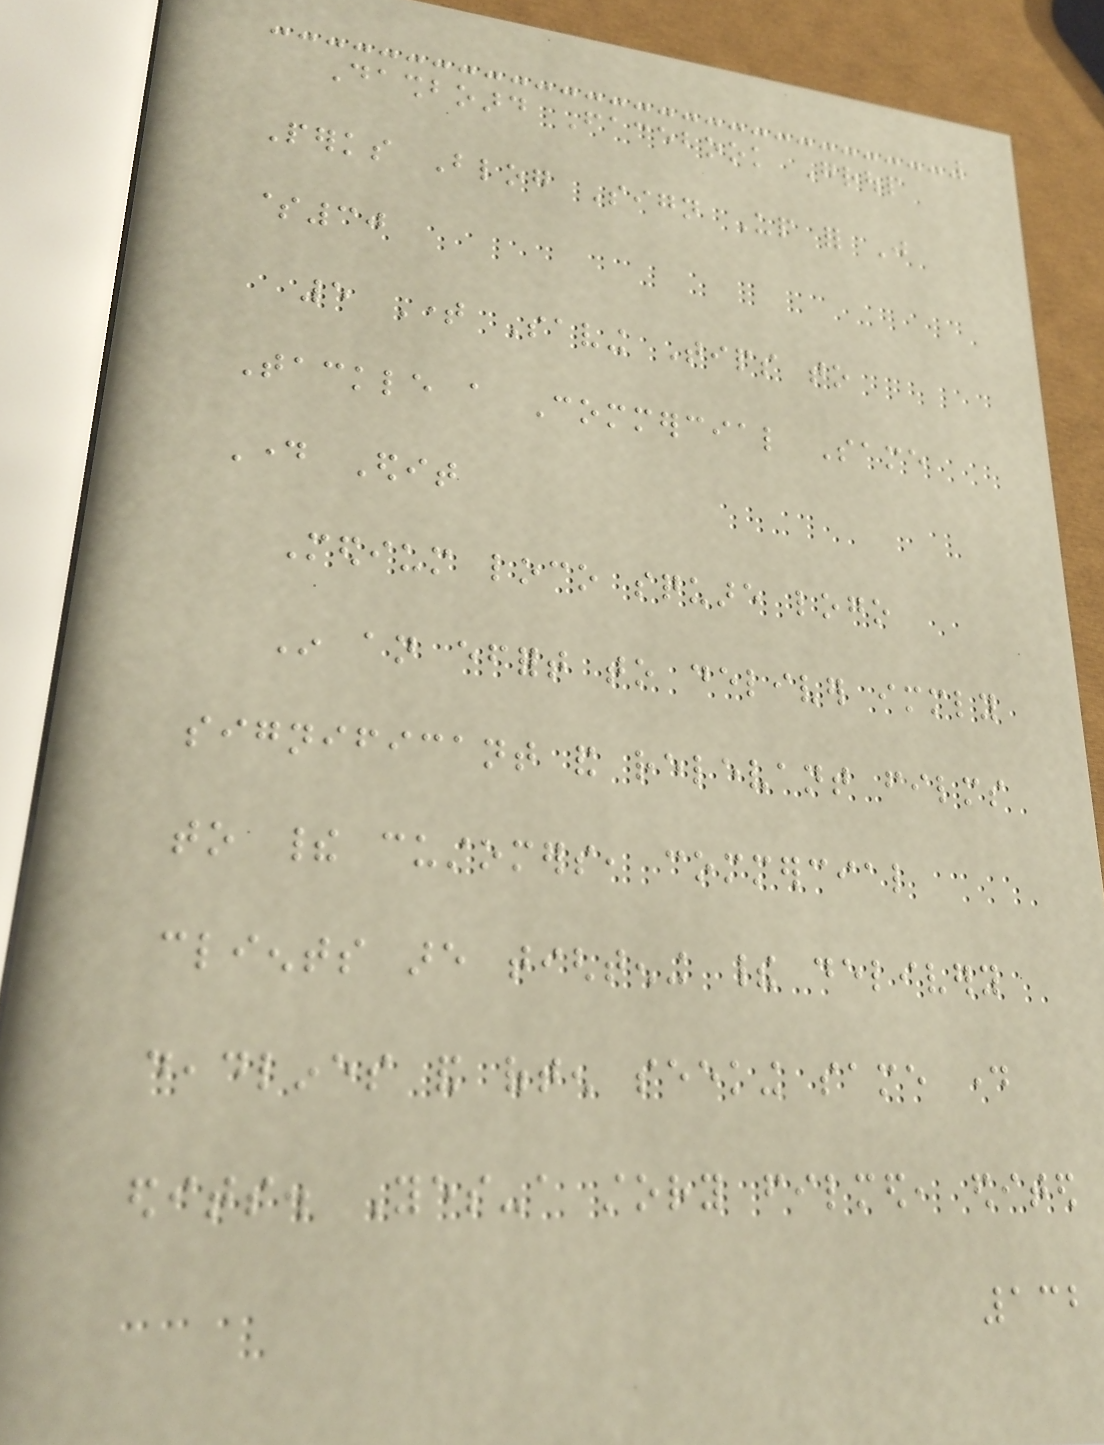Dashboard Facebook Group
Perks Blog Sign Up for Just
$30
5 Time Saving Tips to
Tackle a Commercial Same
Day Edit
Medium loco square logo
In an effort to deliver immediately
significant and relevant films
to their customers, commercial
clients are tightening their delivery
deadlines and often seeking same day
edits. Yes-a story filmed, edited
132
